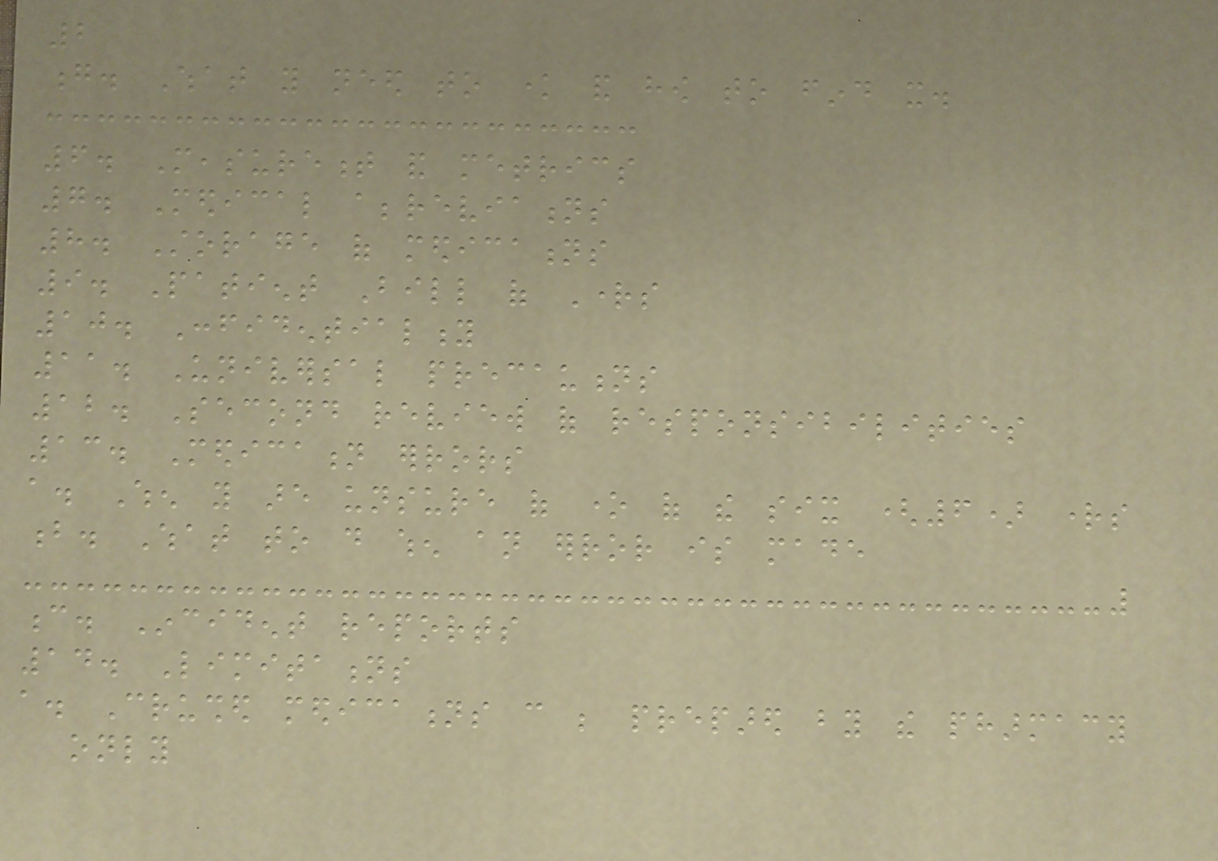2
g. What you need to know and how to find it.
6. Measurement and metrics
7. Medical abbreviations
8. Storage of medications
9. Patient Bill of Rights
10. Confidentiality
11. Universal precautions
12. Second review of responsibilities
13. Medication errors
a. When you are unsure of one of the six (6) rights
b. What to do when an error is made
c. Incident reports
14. Limitations
a. Crushed medications can be prepared by the pharmacy
only
